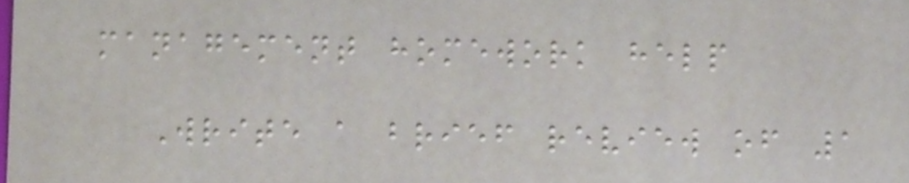management homework help
Write a brief review of 1
